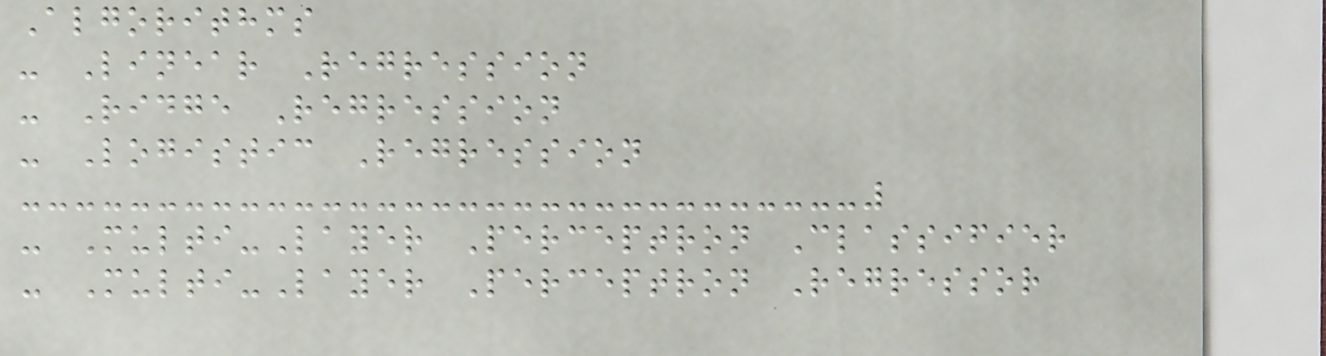Algorithms
- Linear Regression
- Ridge Regression
- Logistic Regression
- Multi-Layer Perceptron Classifier
- Multi-Layer Perceptron Regressor
